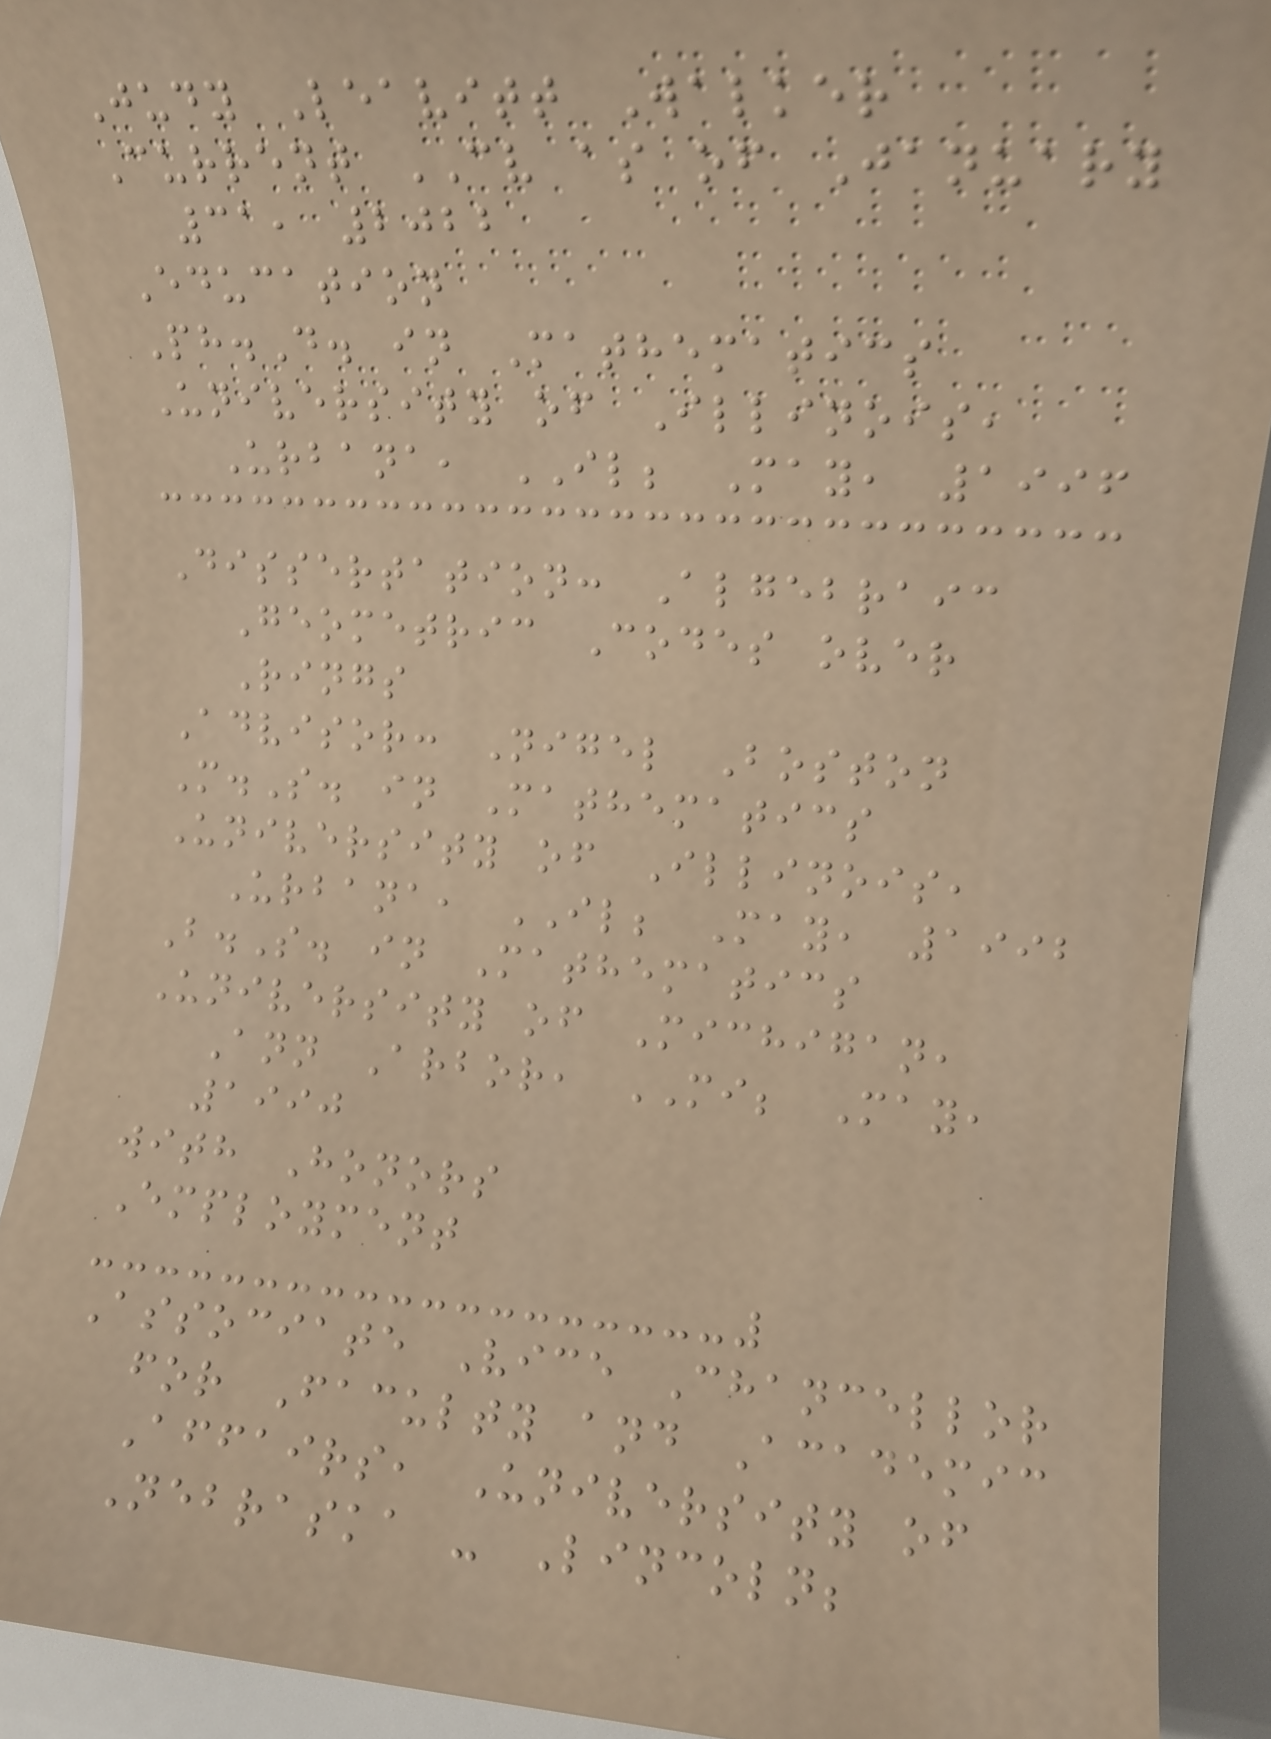Judy Leavitt Walker
Current CV as of January
31, 2022
Education
Ph.D. in Mathematics
University of Illinois,
Urbana, IL; May, 1996
Dissertation: Algebraic
Geometric Codes over
Rings
Advisor: Nigel Boston
M.S. in Mathematics
University of Illinois,
Urbana, IL; May, 1992
B.S. in Mathematics
University of Michigan,
Ann Arbor, MI; May,
1990
with Honors
Employment
Associate Vice Chancellor
for Faculty and Academic
Affairs, University of
Nebraska - Lincoln;
